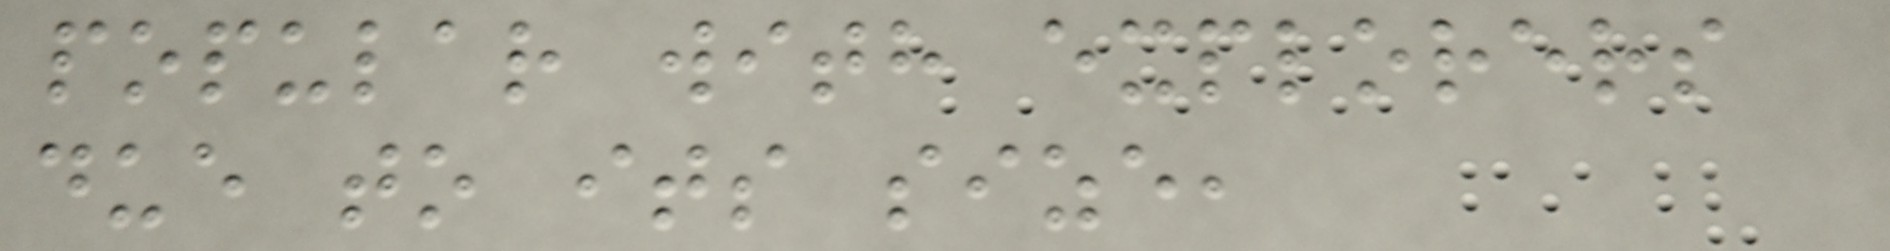popular with explorers
due to its size,
